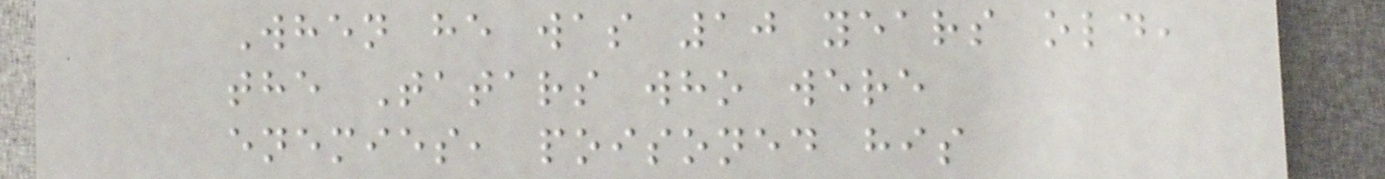When he was 10 years old,
the Tatars who were
enemies, poisoned his
